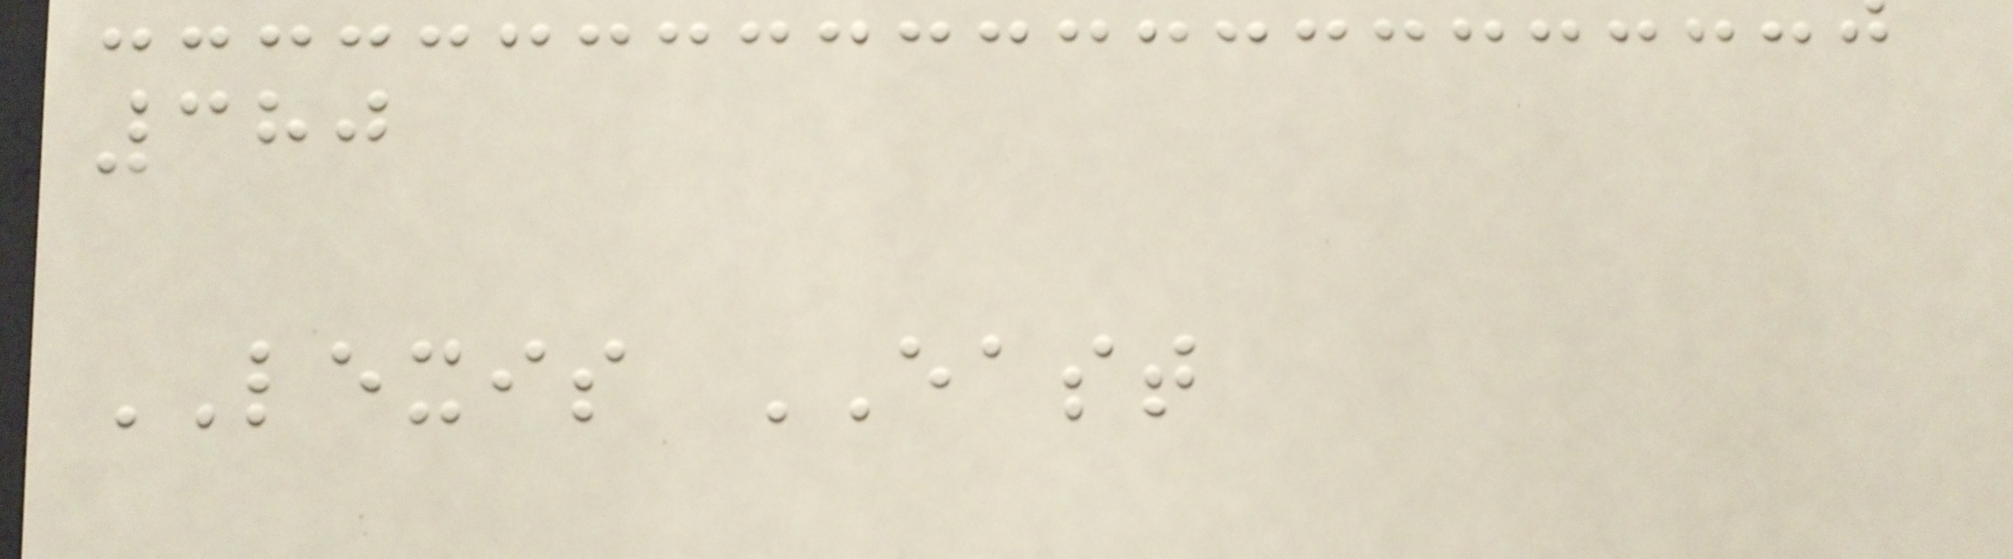380
LEXIS EAST
